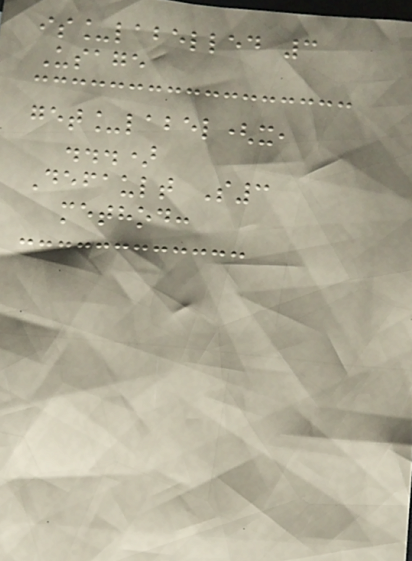is_labelled 3
Usage
get_label(x,
...)
Default S3
method:
